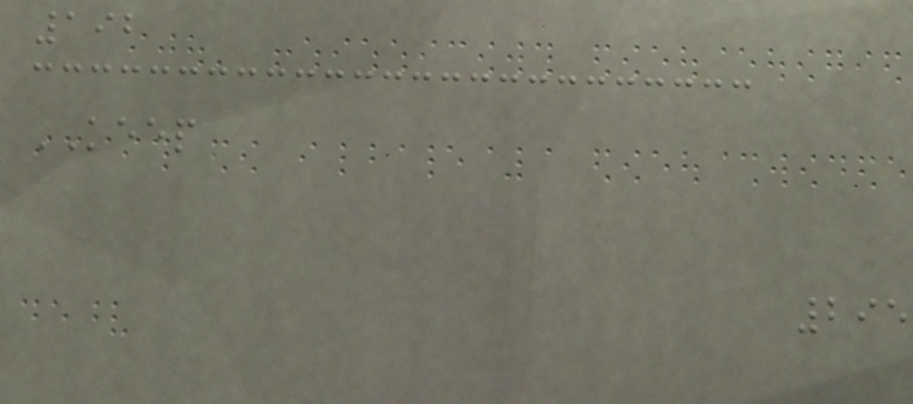192
KEEP
295
